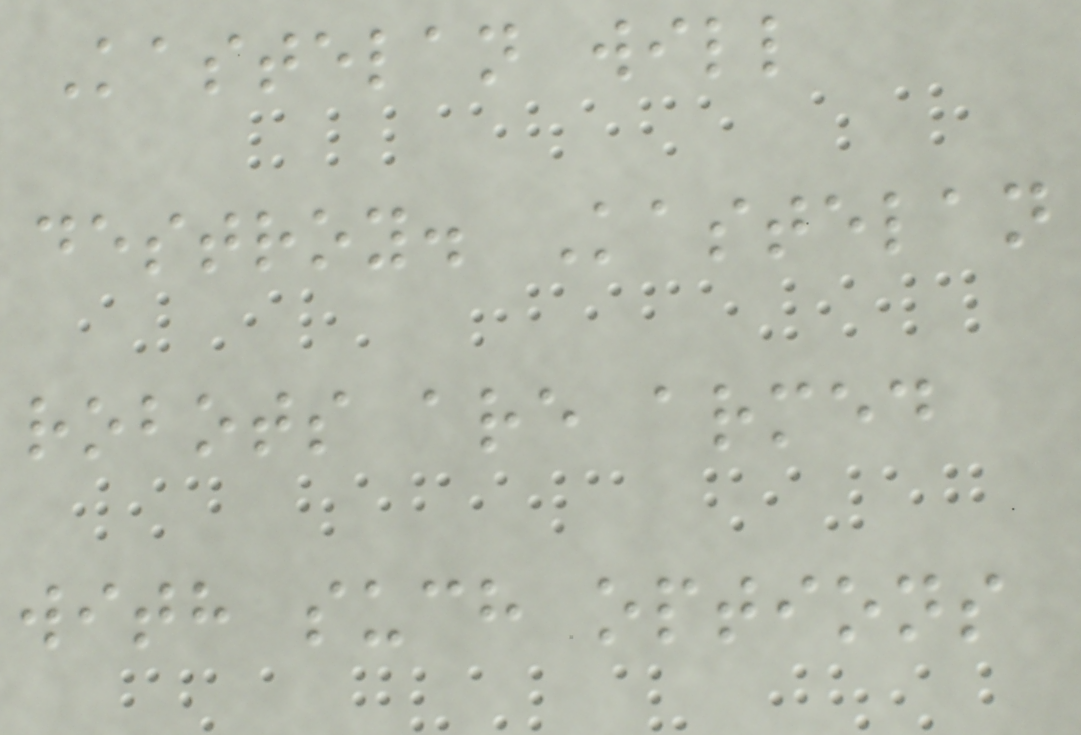Kastelan will
destroy. Kastelan
robots are armed
with such options
